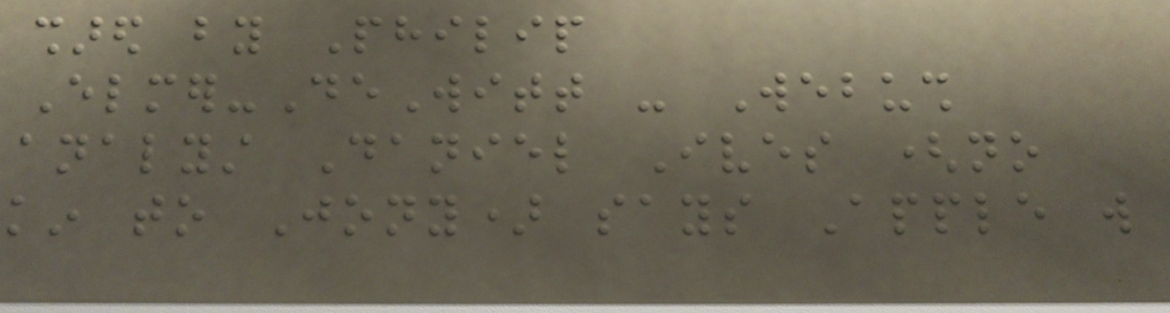shared by Philip
Elmer-DeWitt - Webush
analyst Daniel Ives (no
kin to Jony) says Apple will
